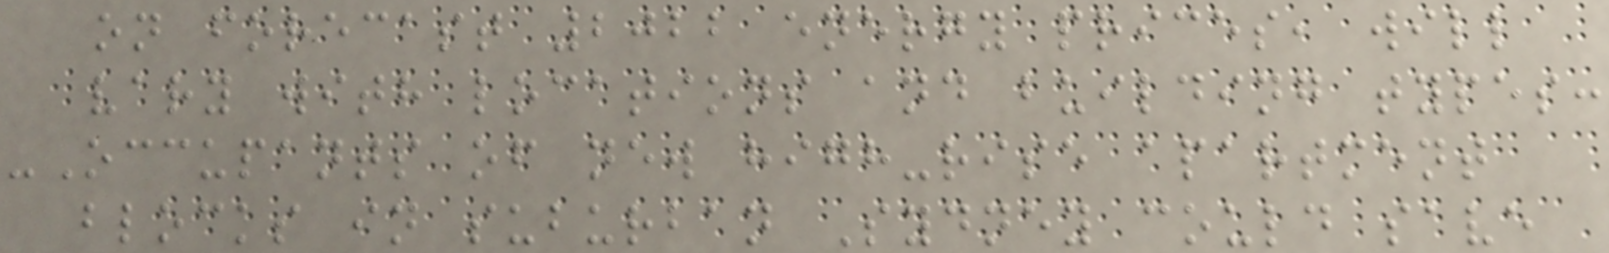on forecast 2022 energy prices, will
vary with locations and building types:
-Occupants of new high-rise apartment
blocks in suburban Sydney could save
